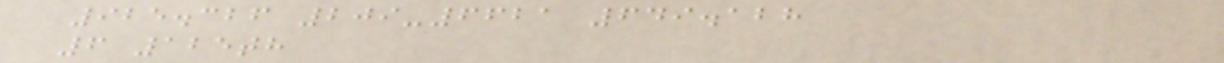925.326 209-6621 649.128
6 125th
